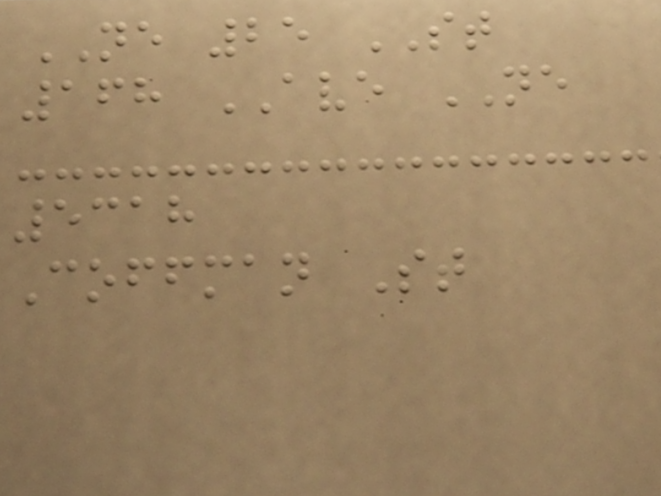NE 25 ST
168 AVE NE
5318
Coffman St
